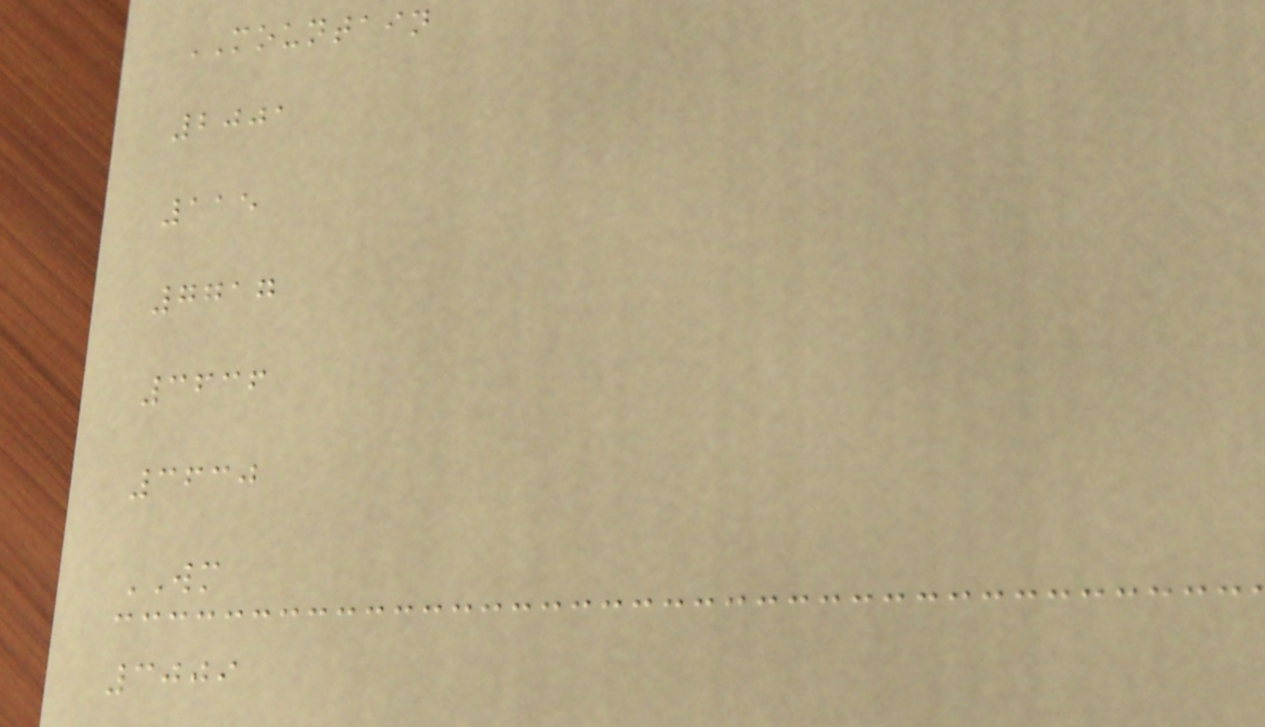MOUNTAIN
2001
115
7717
3636
3630
WM
3009
